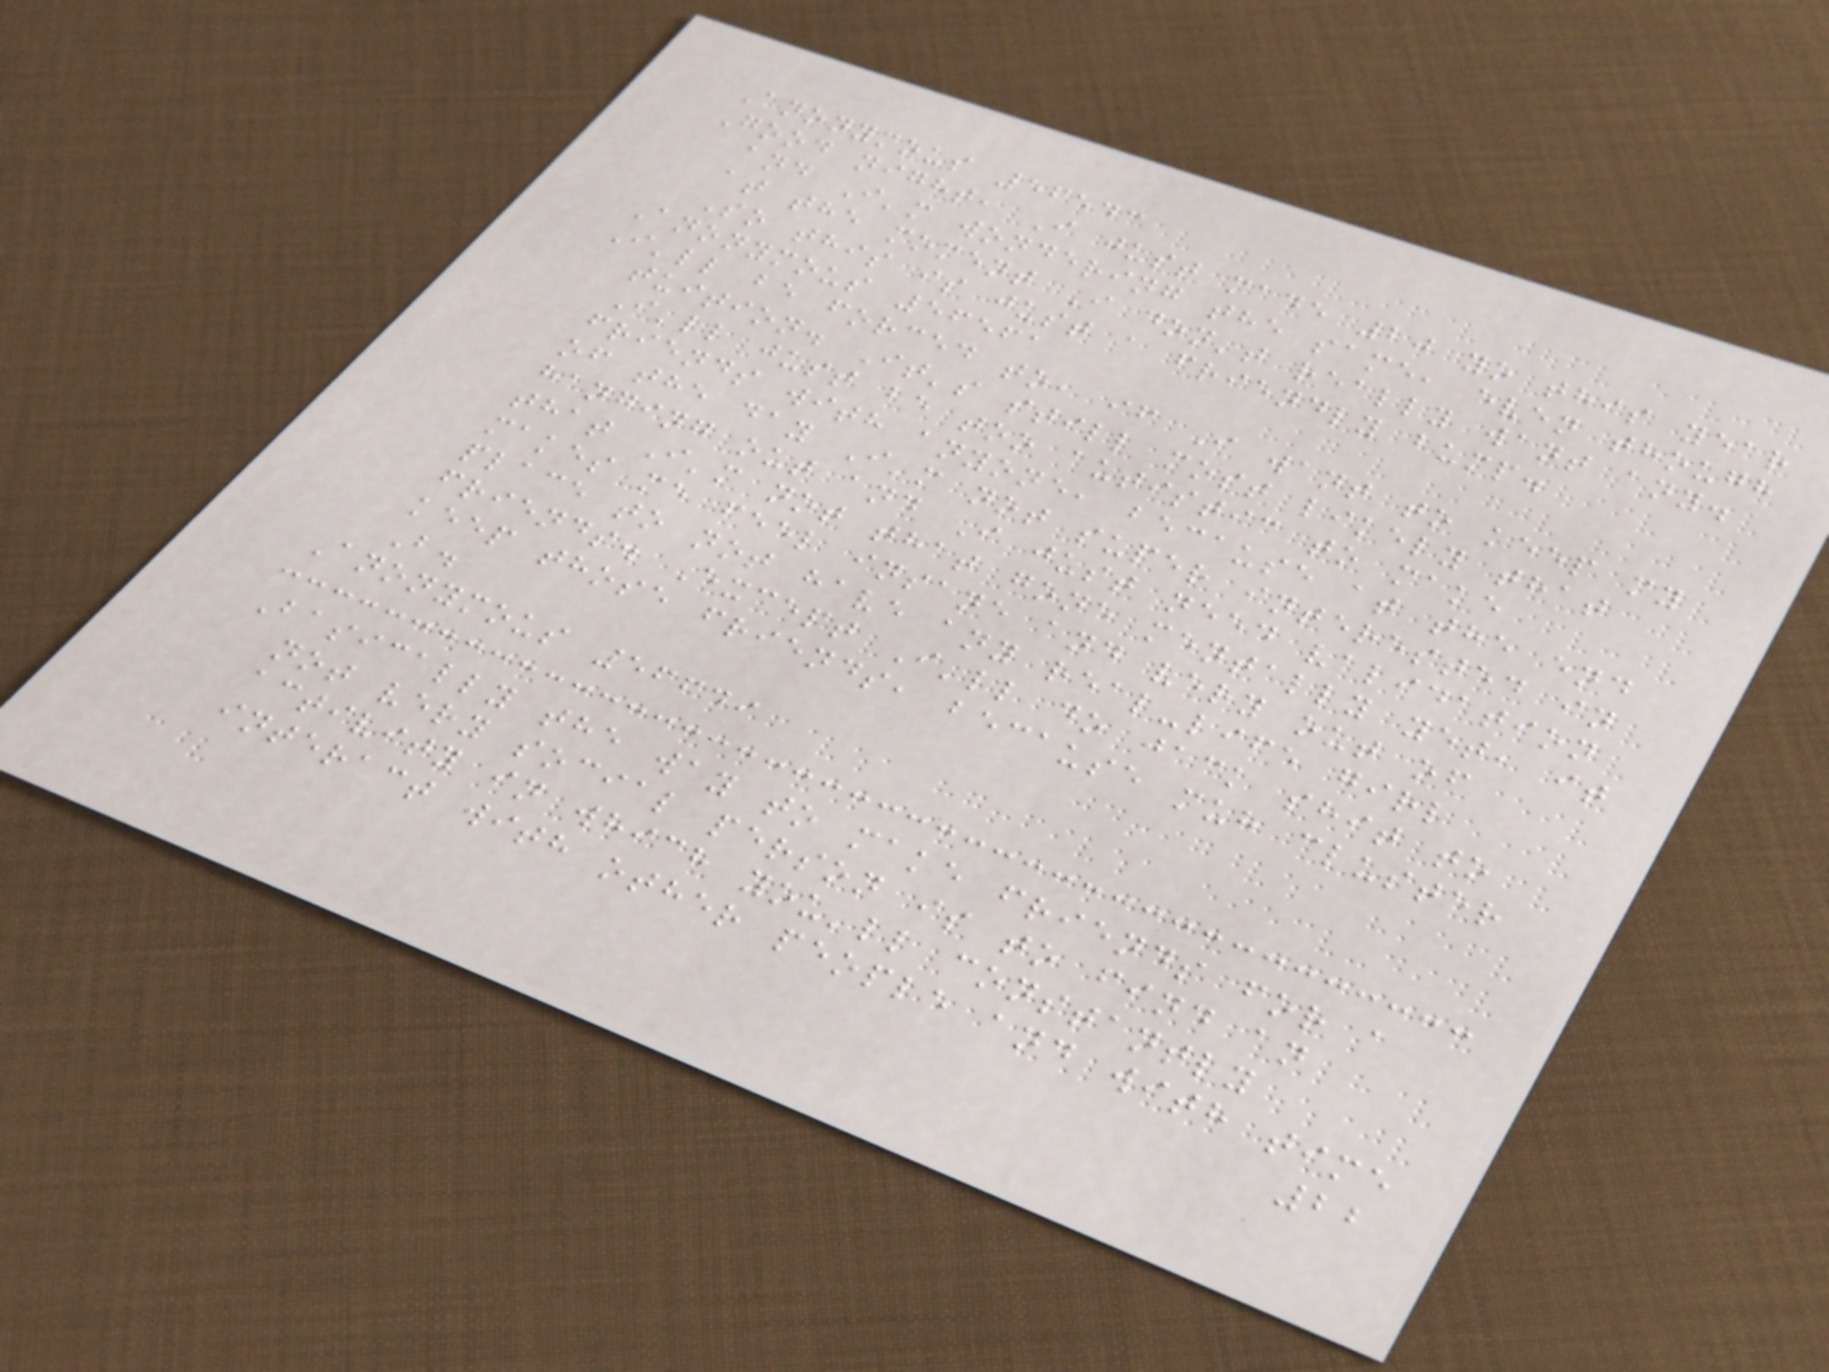Anonymous 56543
Good night, I just made 20 yo this year
and I'm wondering the same, even though
at the moment I don't really want any.
So this is just a friendly bump.
Anonymous 56561
I'll be forced to, if I want to keep my
tuition. It's still most likely that
I'll just be too autistic to make
friends with anyone, because at the end
of the day I'm not super interested in
hanging out and I just need validation
that I'm not that gone mentally yet, it
makes me feel insane and very out of
place to not have any real-life girl
friends. Except I'll do jack shit to
keep those friends, because muh cluster
B.
Anonymous 56649
Basically the way to make friends for a
not very social person is to find an
activity in which you'll constantly
interact with other people and with time
22
